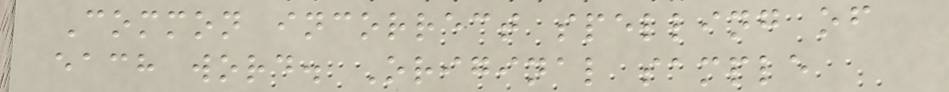Common incorrect spelling of
each word. Original sample
